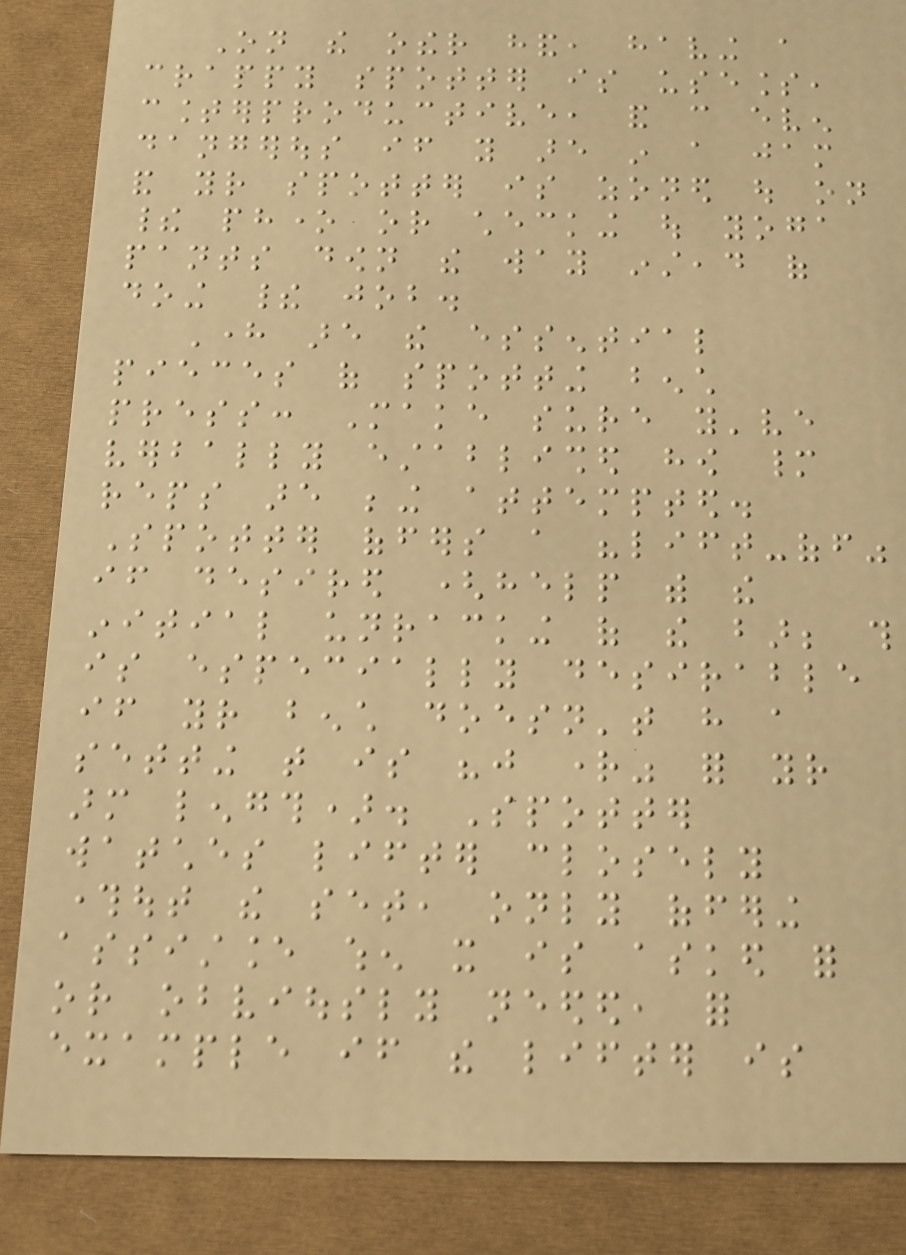On the other hand, having a
crappy spotter is useless,
counterproductive, and can even
dangerous if you are in a jam
and your spotter is zoned out on
their phone or checking out yoga
pants down the way instead of
doing their job.
Here are the essential
pieces of spotting bench
press: Make sure you've
verbally established how many
reps are being attempted.
Spotter offers a "lift-off"
if desired (help with the
initial unracking of the bar; this
is especially desirable
if your bench doesn't have a
setting that is "just right" for your
arm length). Spotter
watches lifter closely
throughout the set, only offering
assistance when it is asked for
or obviously needed, for
example if the lifter is
